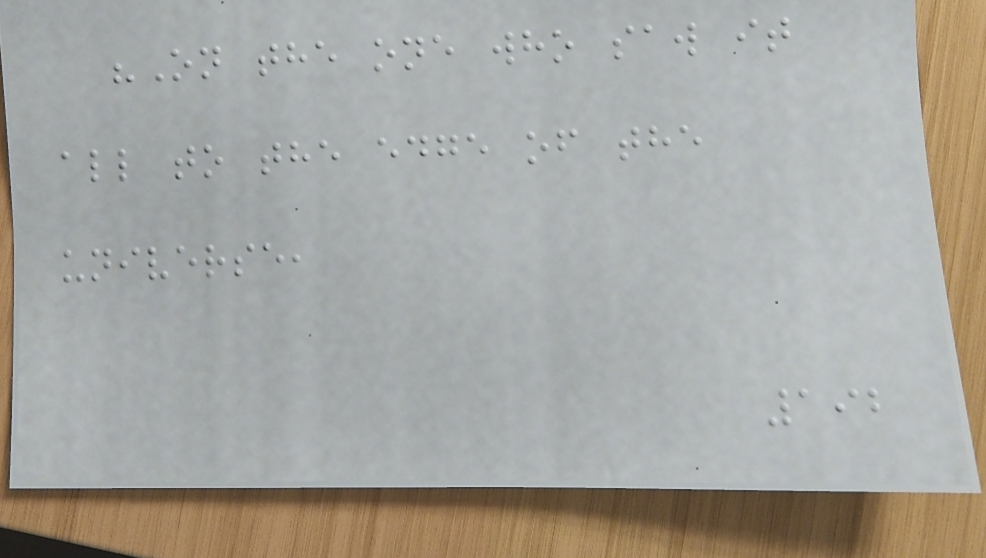"On the one who saw it
all to the edge of the
universe,
192
